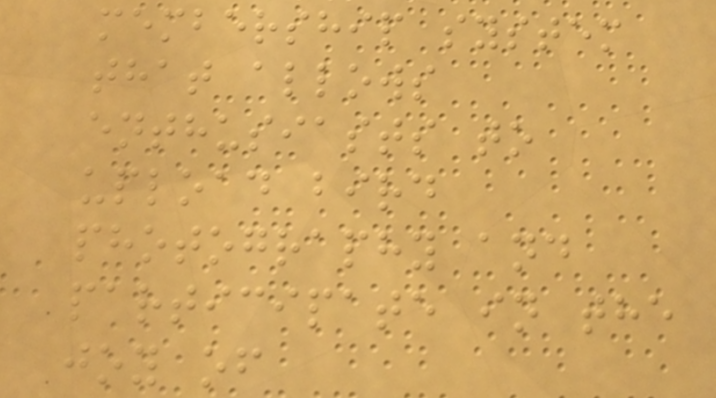membership system
that allows
enthusiasts to
upload bird
photography and
participate in the
joy of
